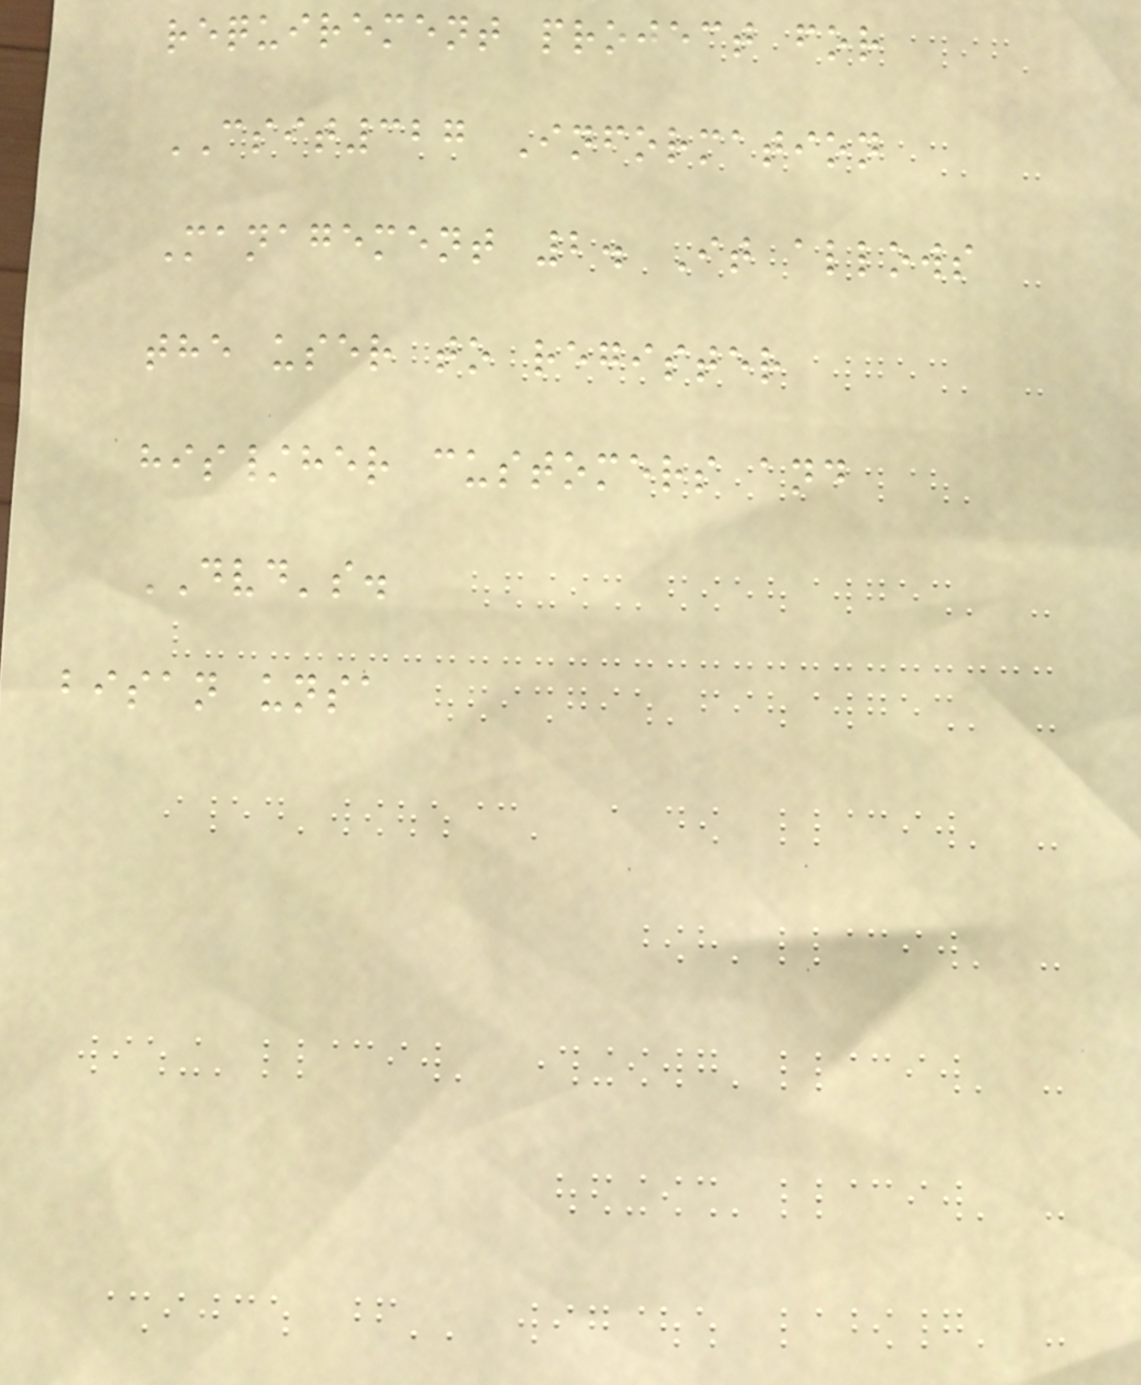requirement project for
CSIT327 Information
Management 2. It allows
the user to register
his/her customers and
DVD's.
bisan unsa
